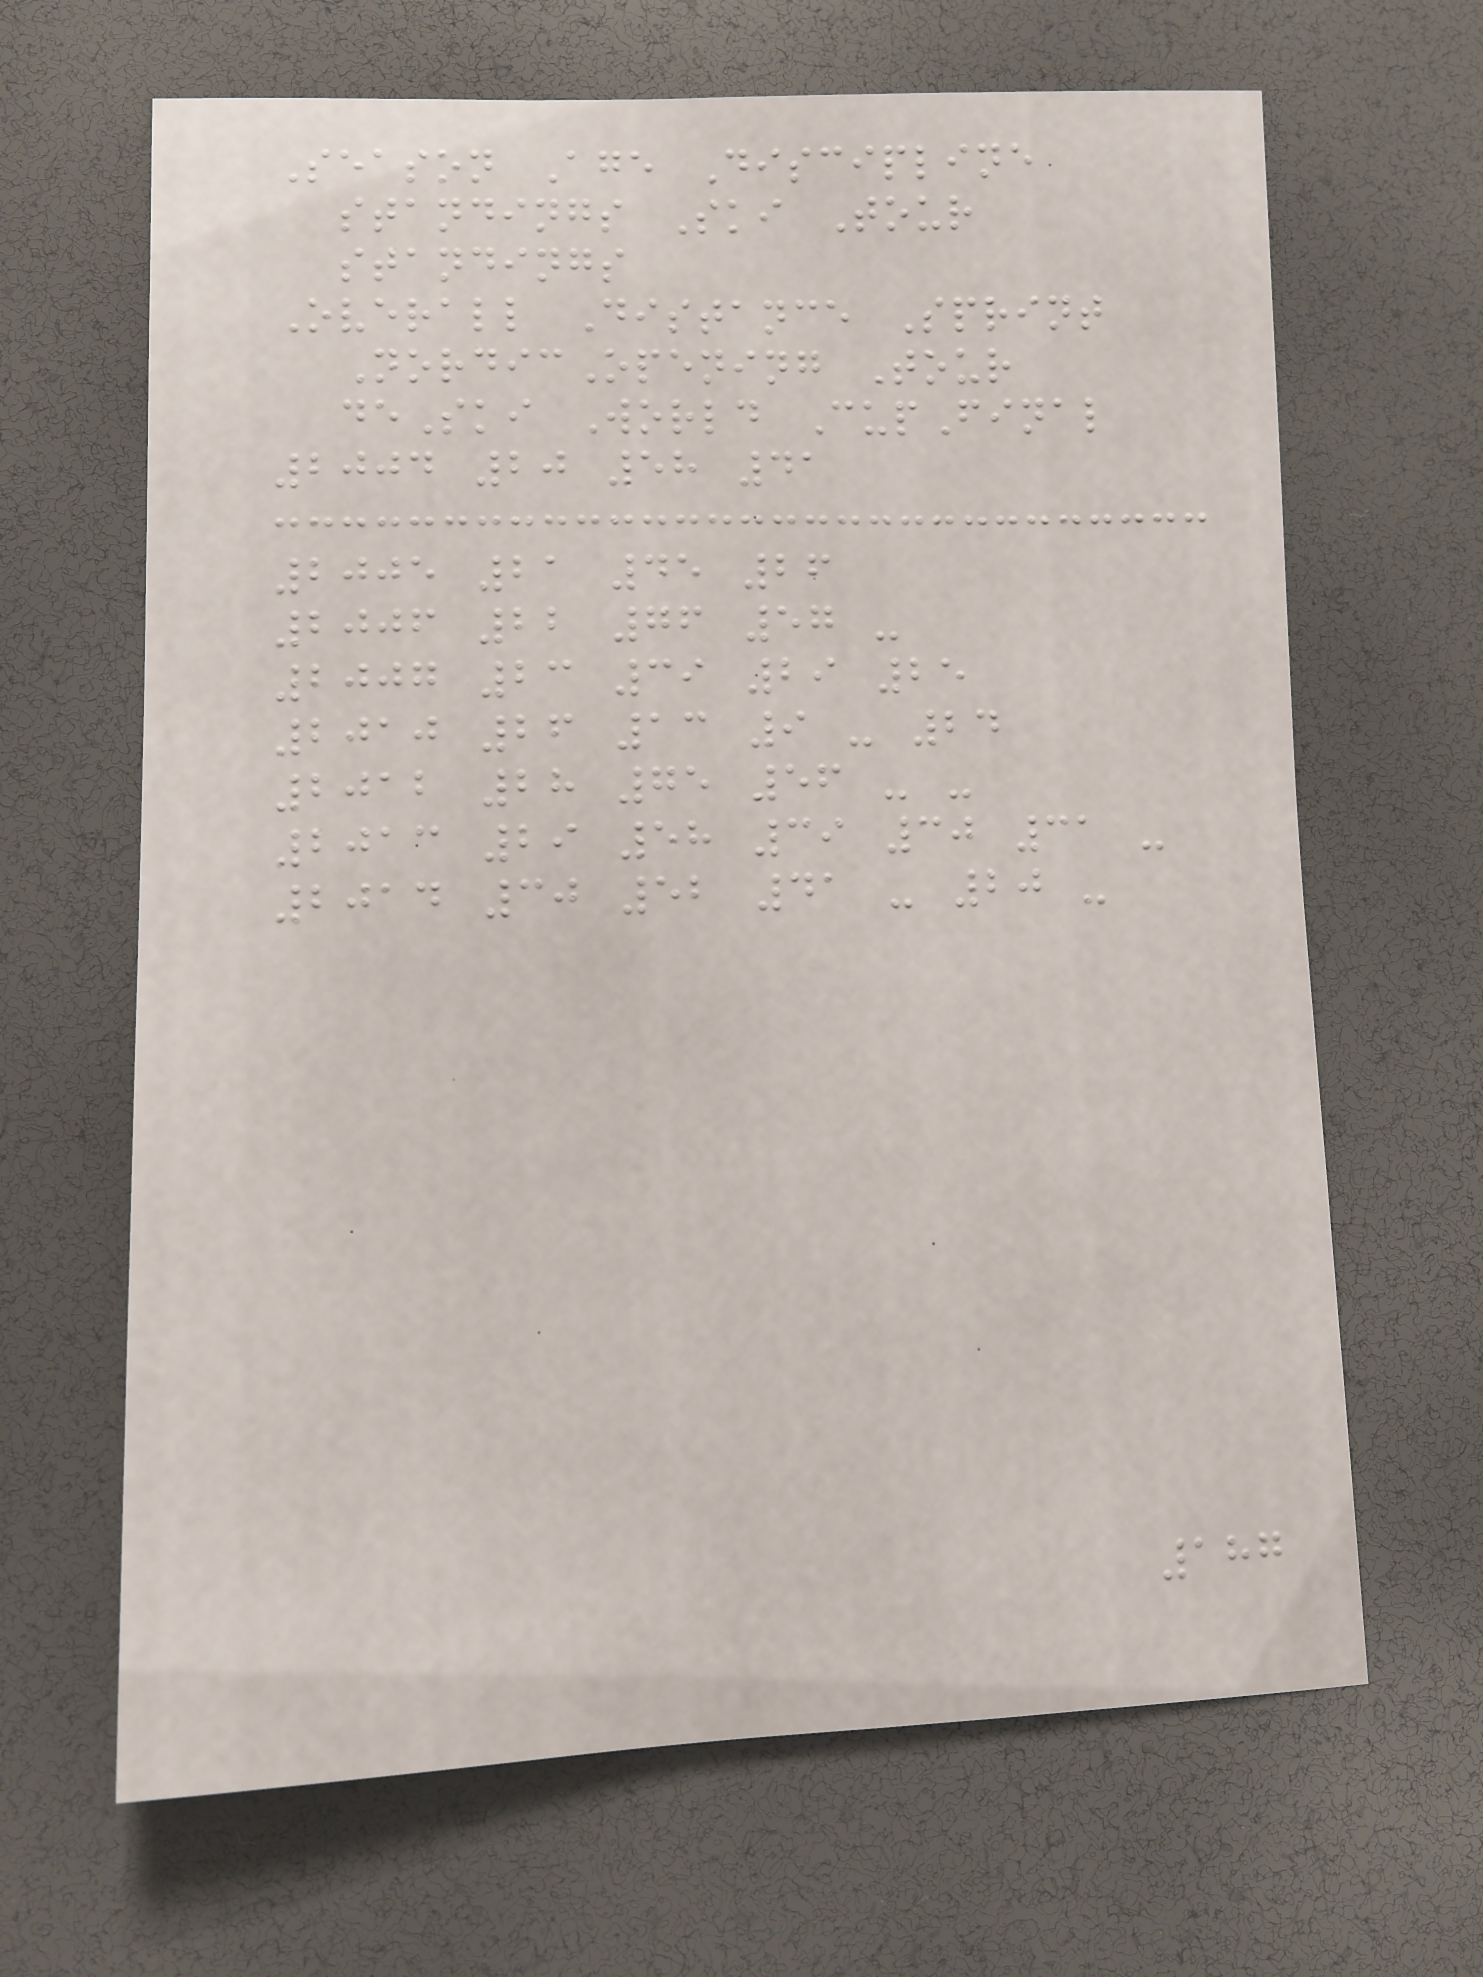Season Age Discipline
standings Ski Tour
standings
Overall Distance Sprint
NordicOpening Tour
deSki World CupFinal
2004 20 58 41
2005 21 45 26
2006 22 76 57 -
2007 23 39 29 25
2010 26 13 9 - 24
2012 28 75 56 - -
2013 29 58 39 30 31 -
2014 30 52 41 - 20 -
187
